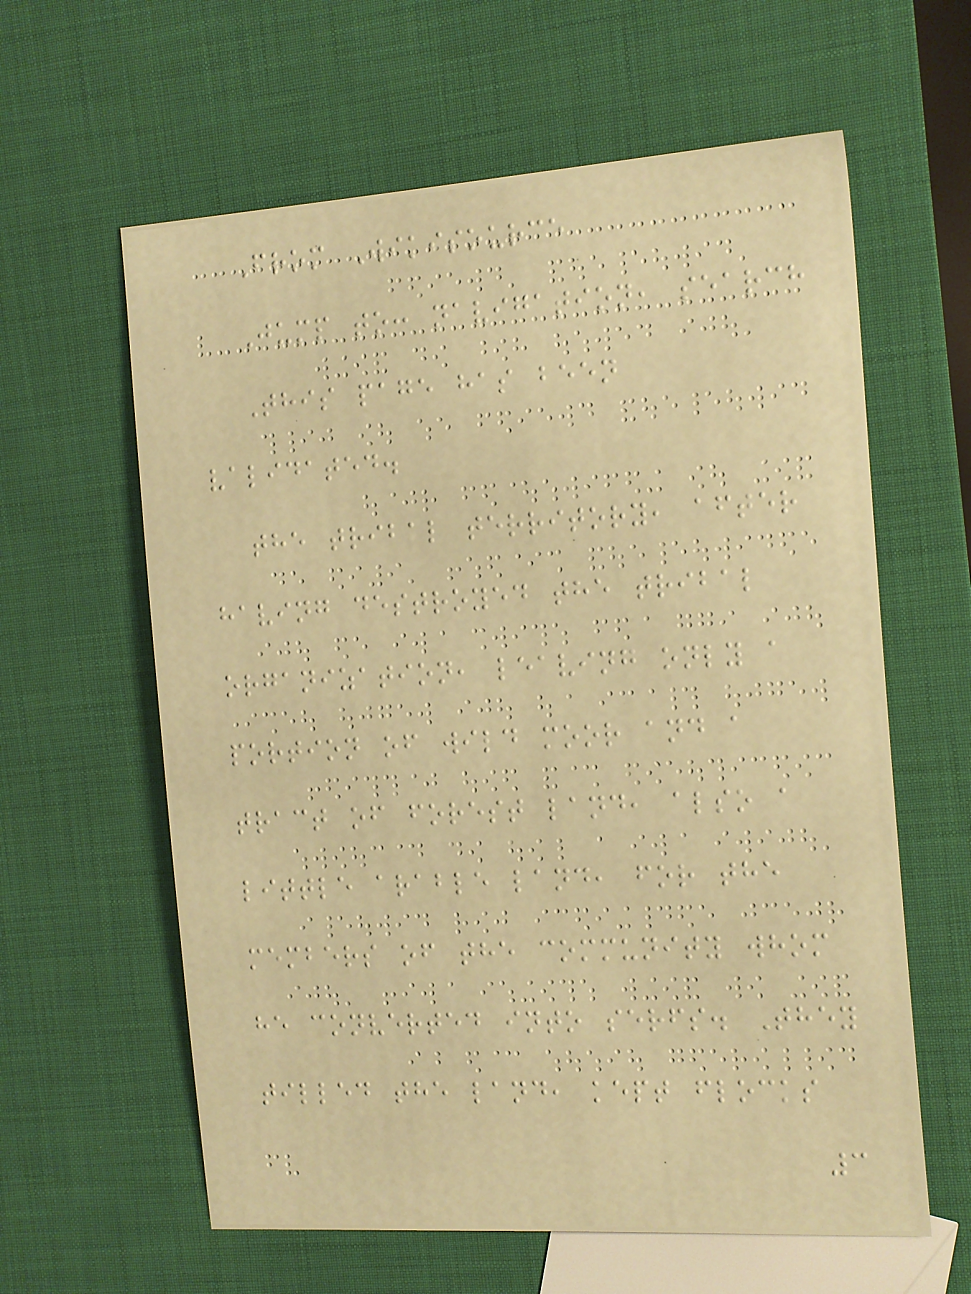From Wikisource
Jump to: navigation, search
This page has been
validated.
the tribal territory, after
having destroyed the tribal
organization, leaving only a
portion of wild moor and a
tract of forest land, also a
little arable land, for the
members of the community whom
he converted into serfs. They
tilled the land, kept flocks
3
